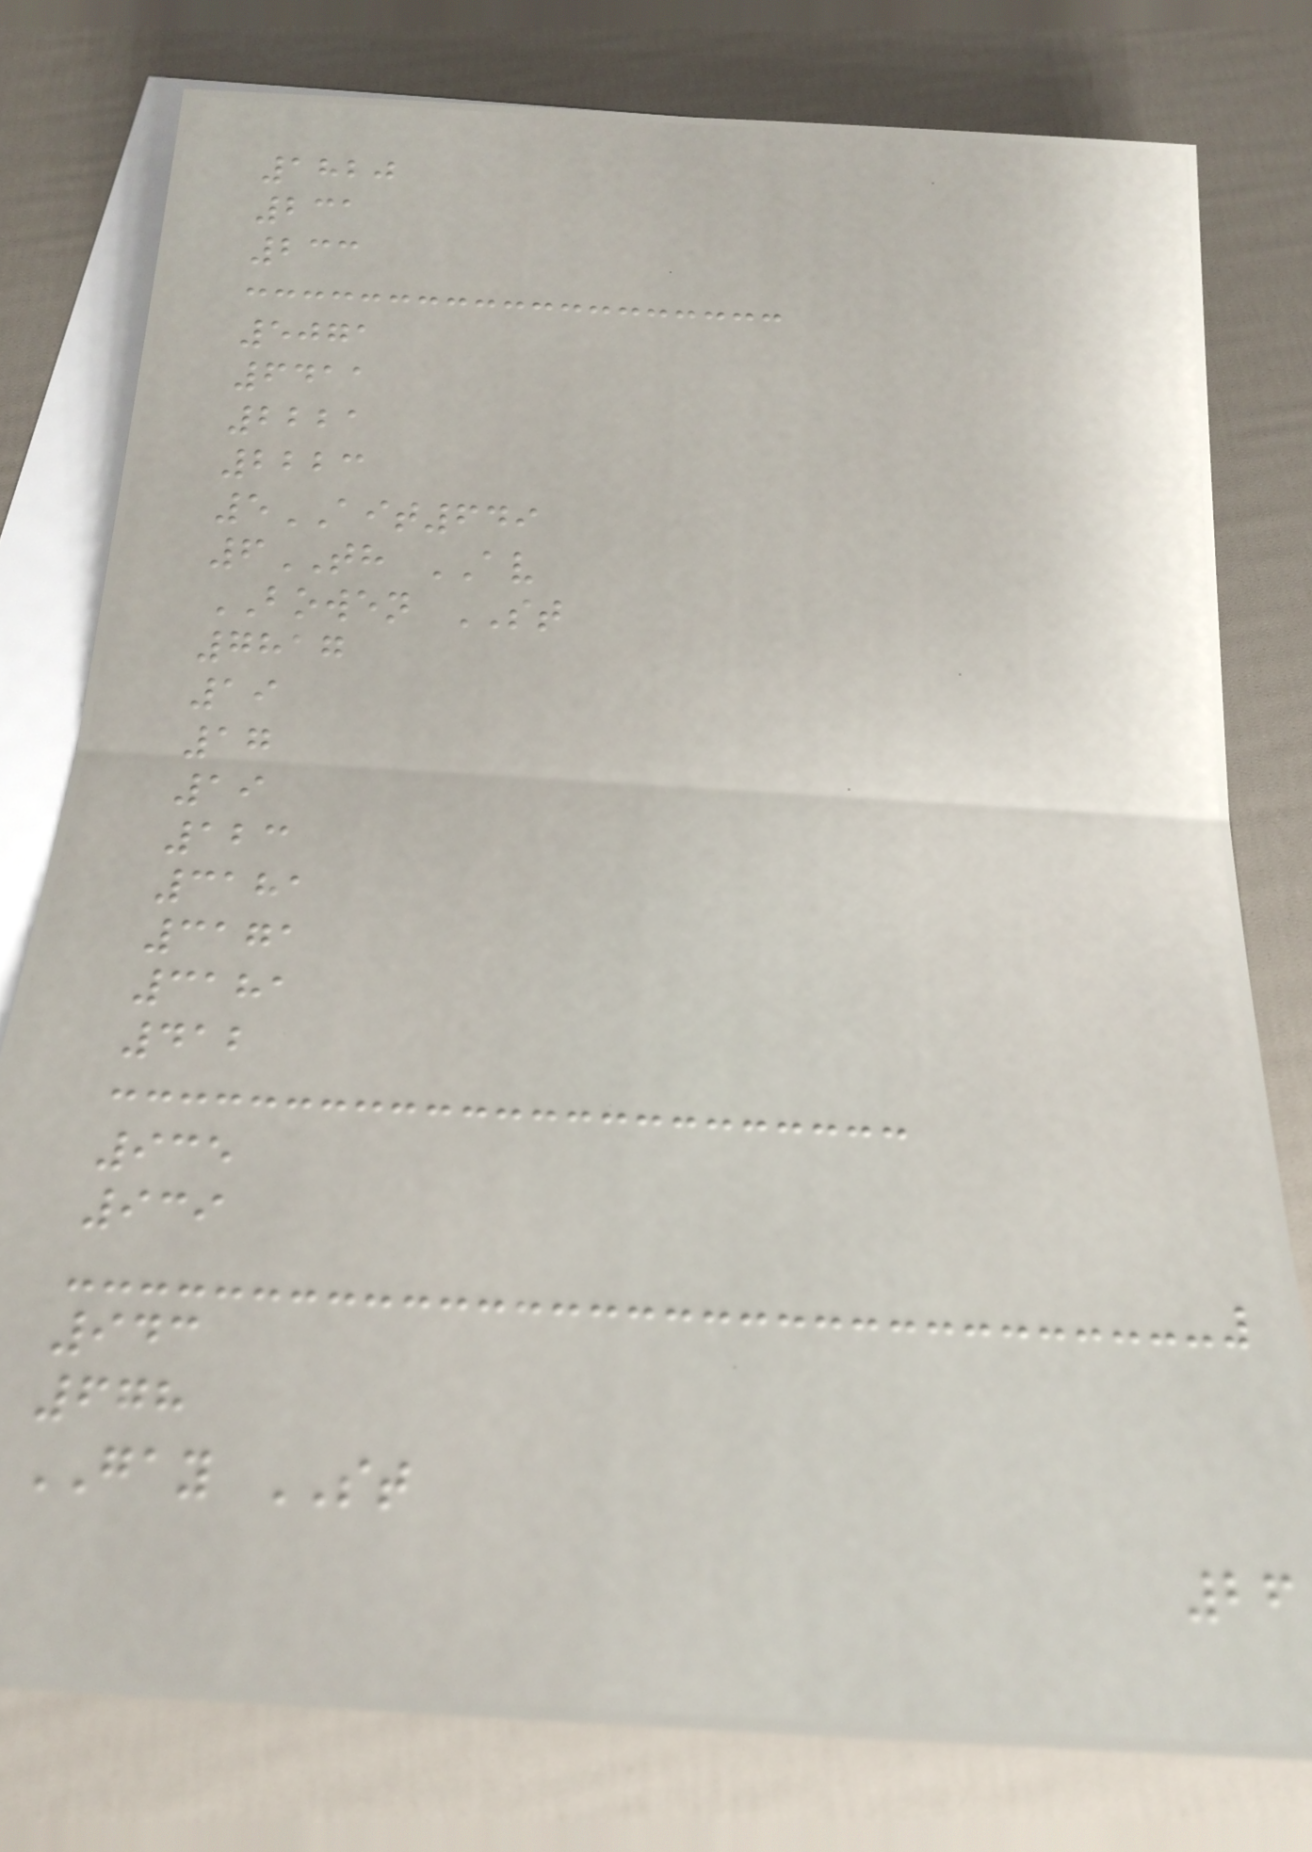1820
231
233
5071
6411
2221
2223
5AIT649
6TH AV
BOWEN ST
7817
19
17
19
123
3181
3171
3181
412
935
939
943
678
GAY ST
26
